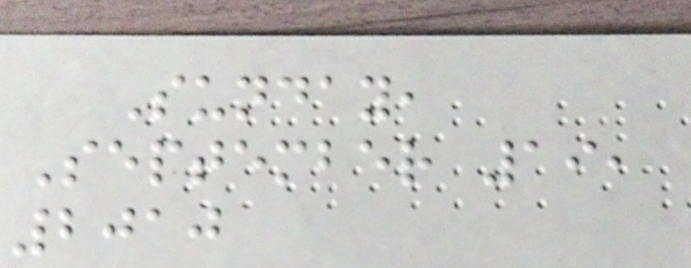Sunday,
September 19,
2010
